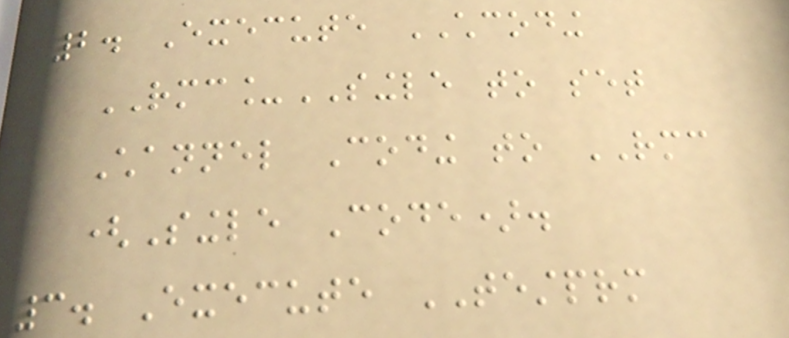2. Execute CHCODING
RMC_SINGLE to set
Channel Coding to RMC
(Single Code).
3. Execute TESTPRM
